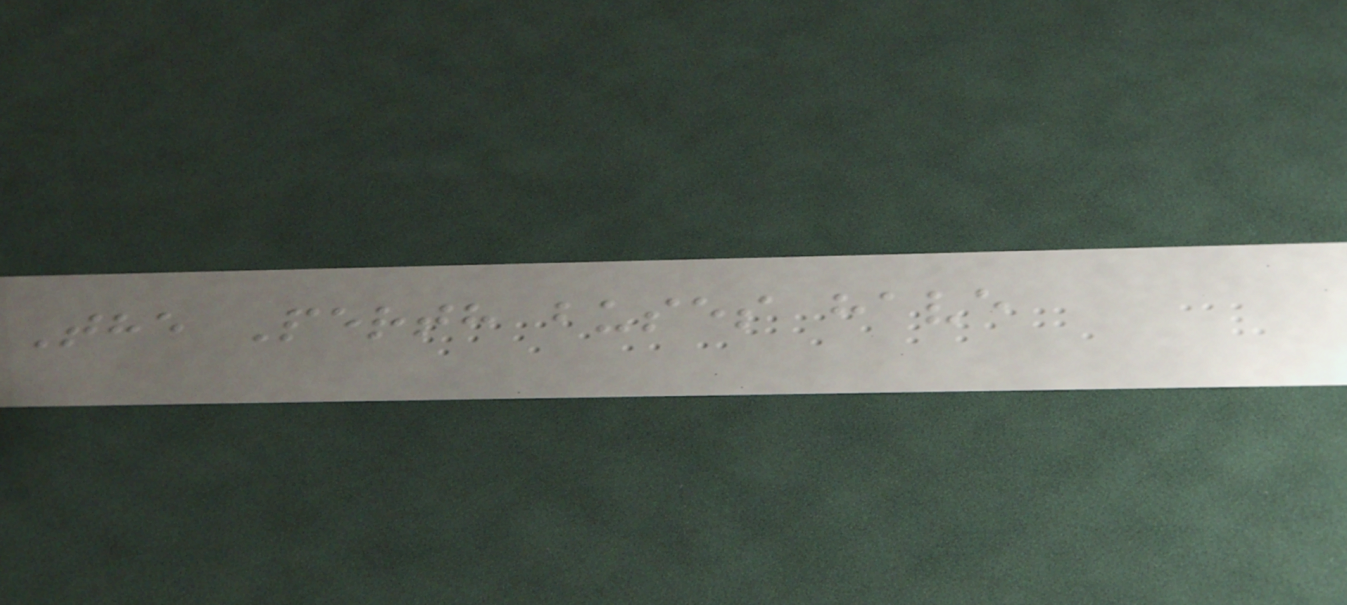The Perth buses have
